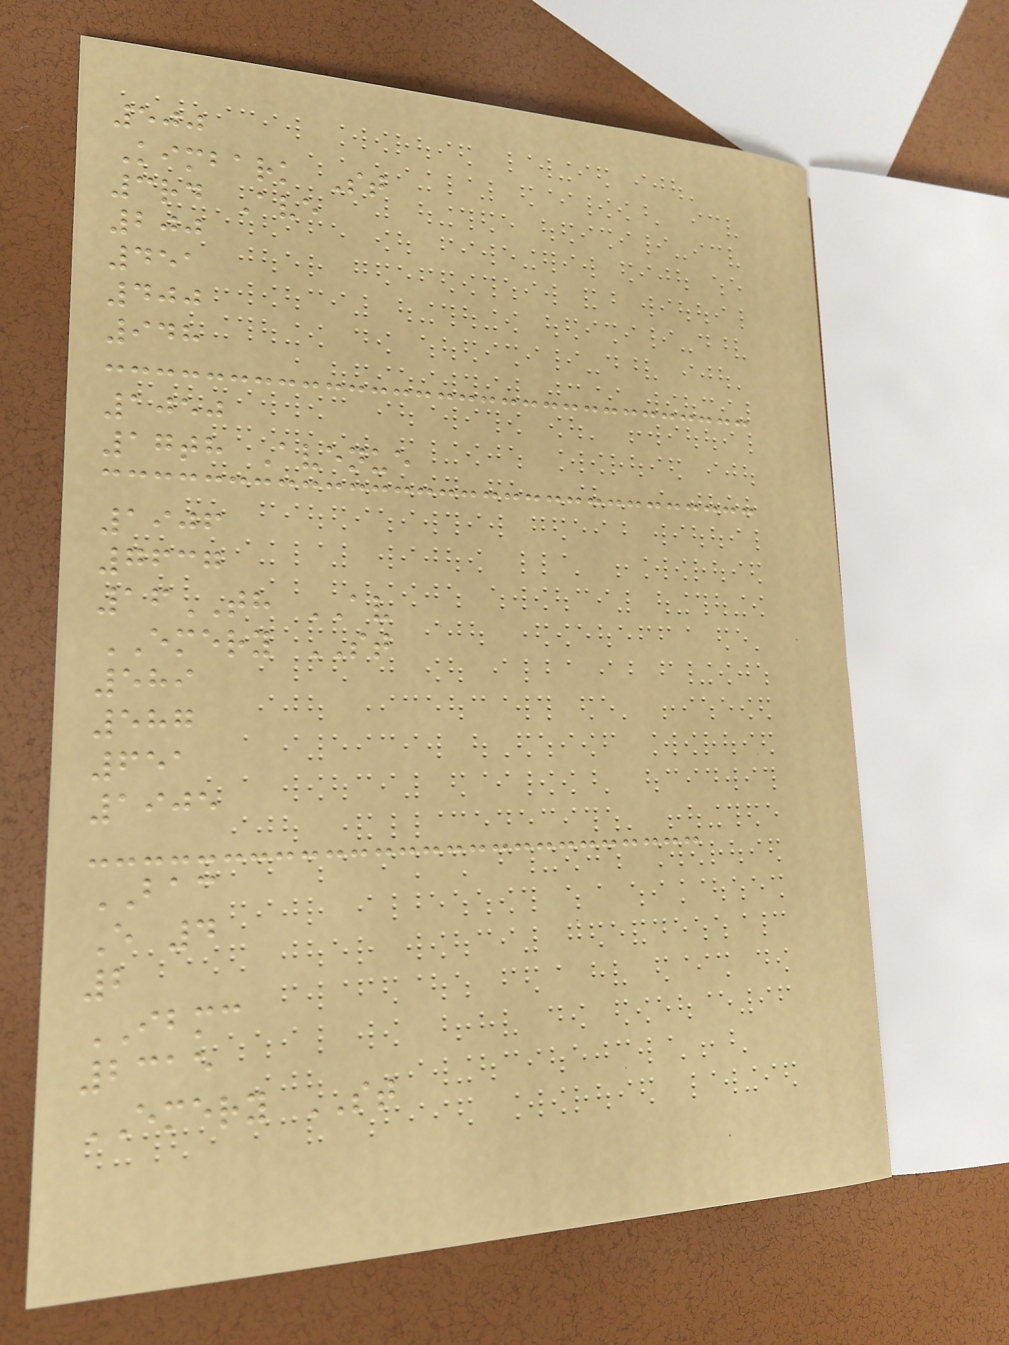500
Kimbark St
3rd Ave
200
451
400
948
1050
17th Avenue
1906
7637
16TH AV
EMERY ST
589
587
651
1905
BAC
E 4
2
IBMC
2315
EMERY ST
